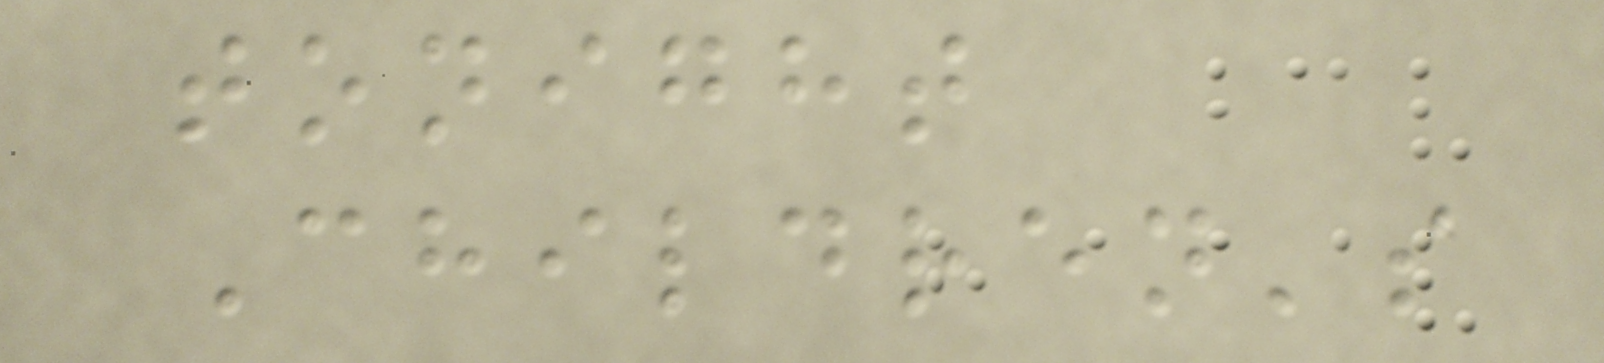tonight
Children's
